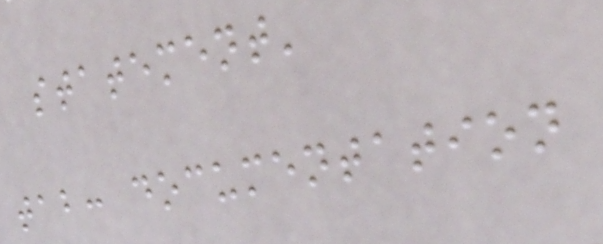statement'
tab: documentation
